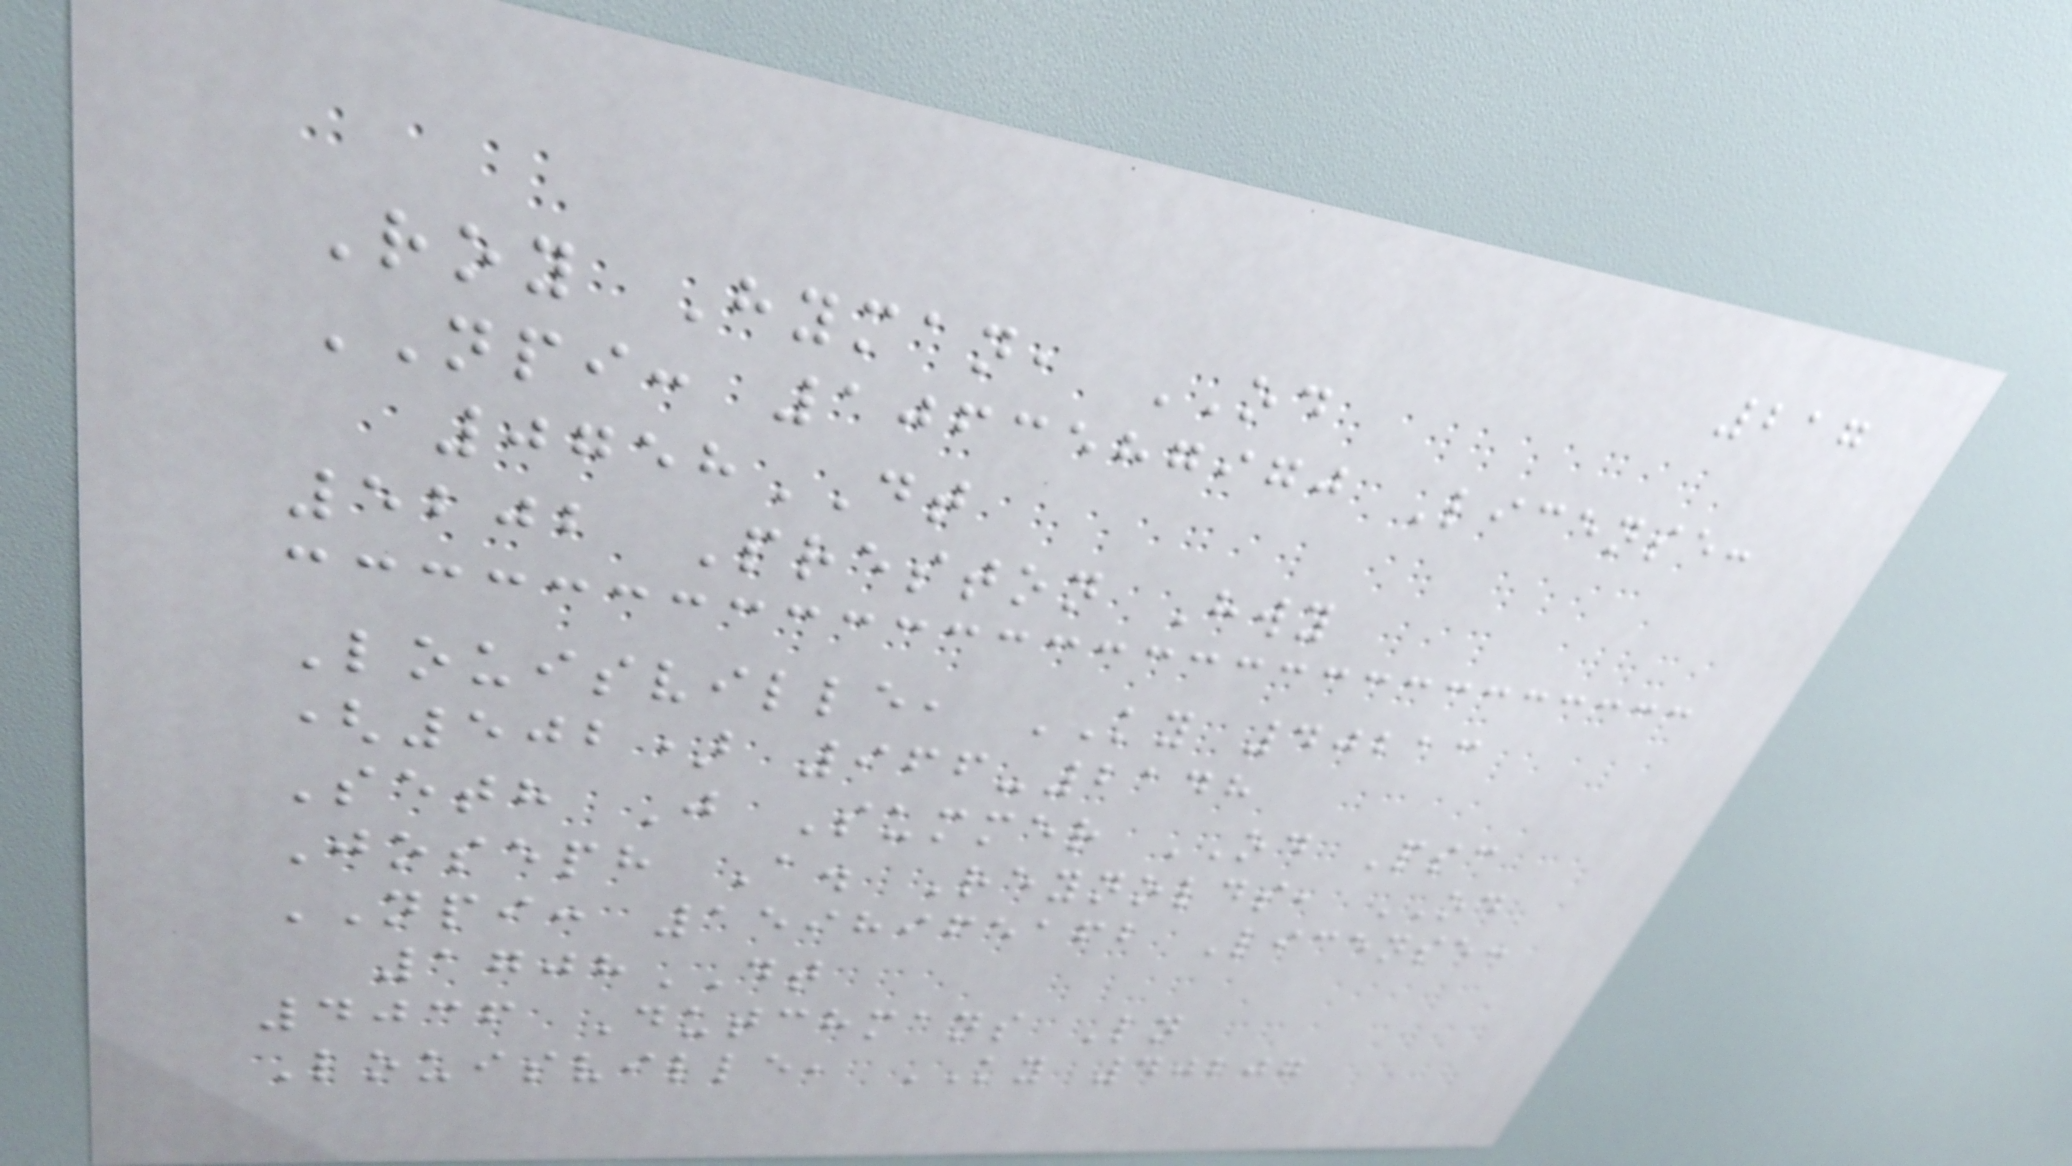217
Roy Hyman, OD
NPI: 1063587970 License:
0758DT
5202 Preston Hwy
Louisville, KY 40213
(502) 966-2148
Seth J Summer OD Psc
Joseph A. Reynolds, OD
NPI: 1598965162 License:
1708DT
4036 Dutchmans Ln
Louisville, KY 40207
